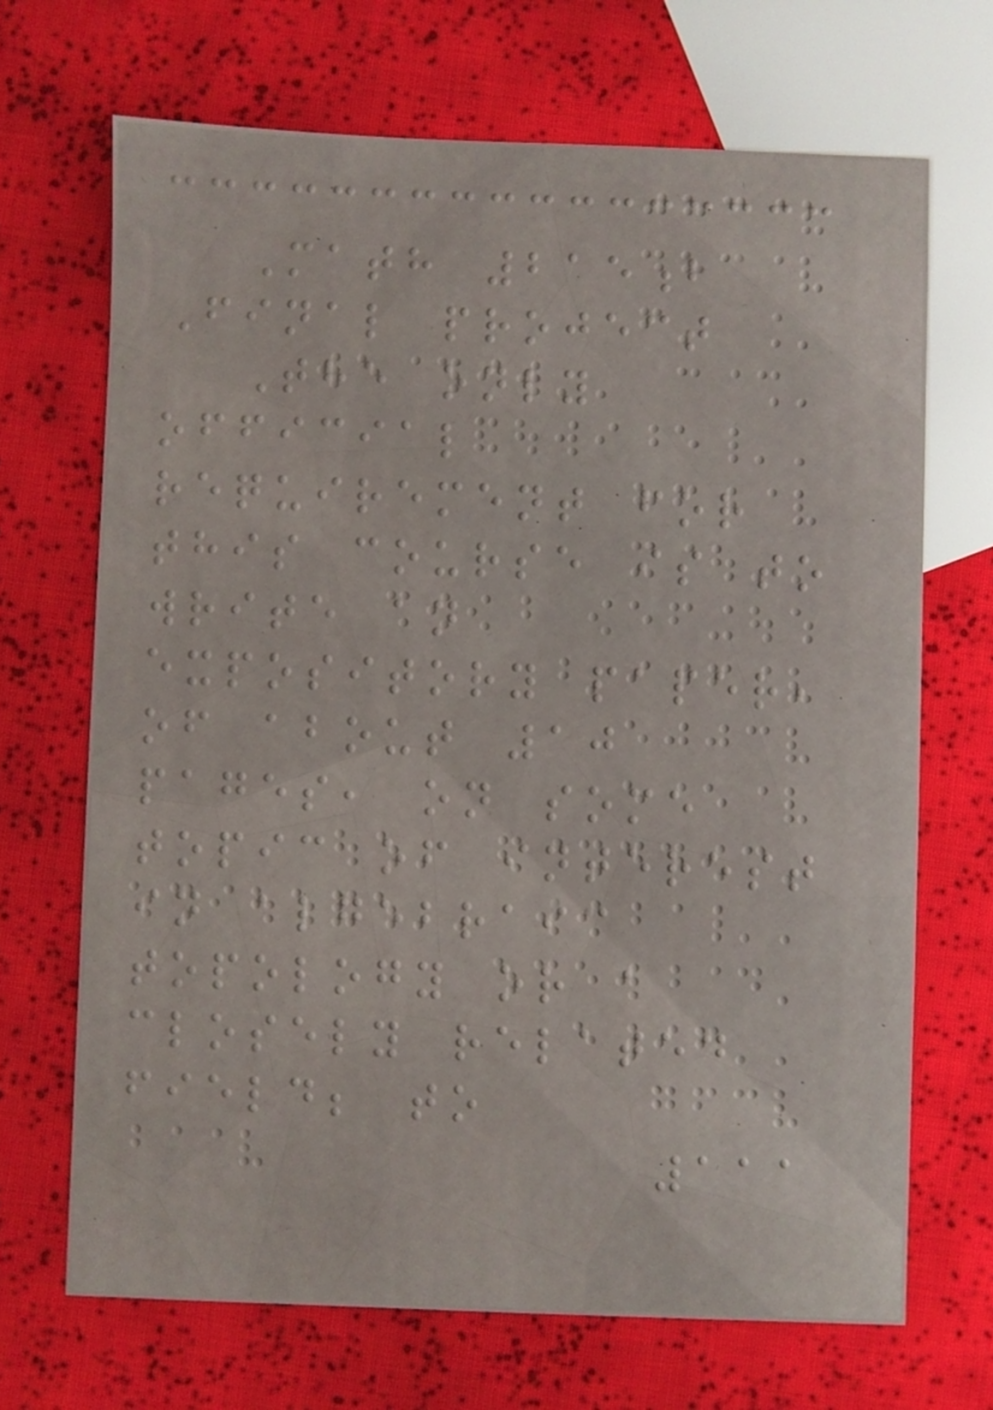Math 215b
Final project
The only
official
requirement for
this course is to
write an
expository paper,
of about 10
pages, on some
topic of interest
in algebraic
topology or a
closely related
field; to
111
